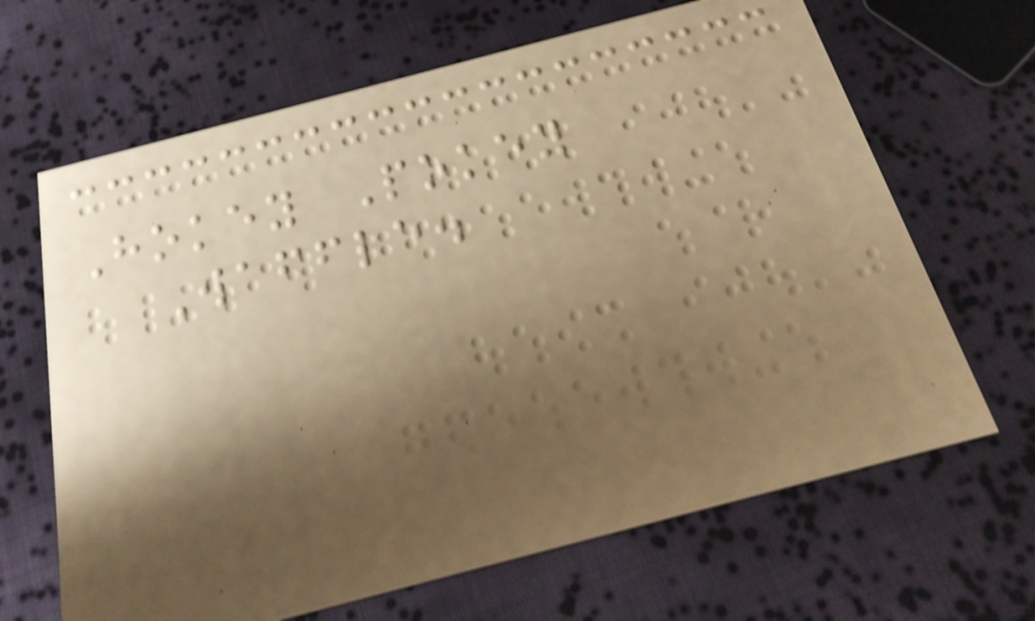Hokey Pokey
Waffle.
